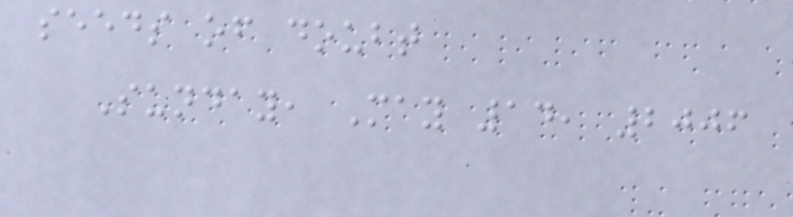seeds of doubt
Sunday, May 14, 2006
